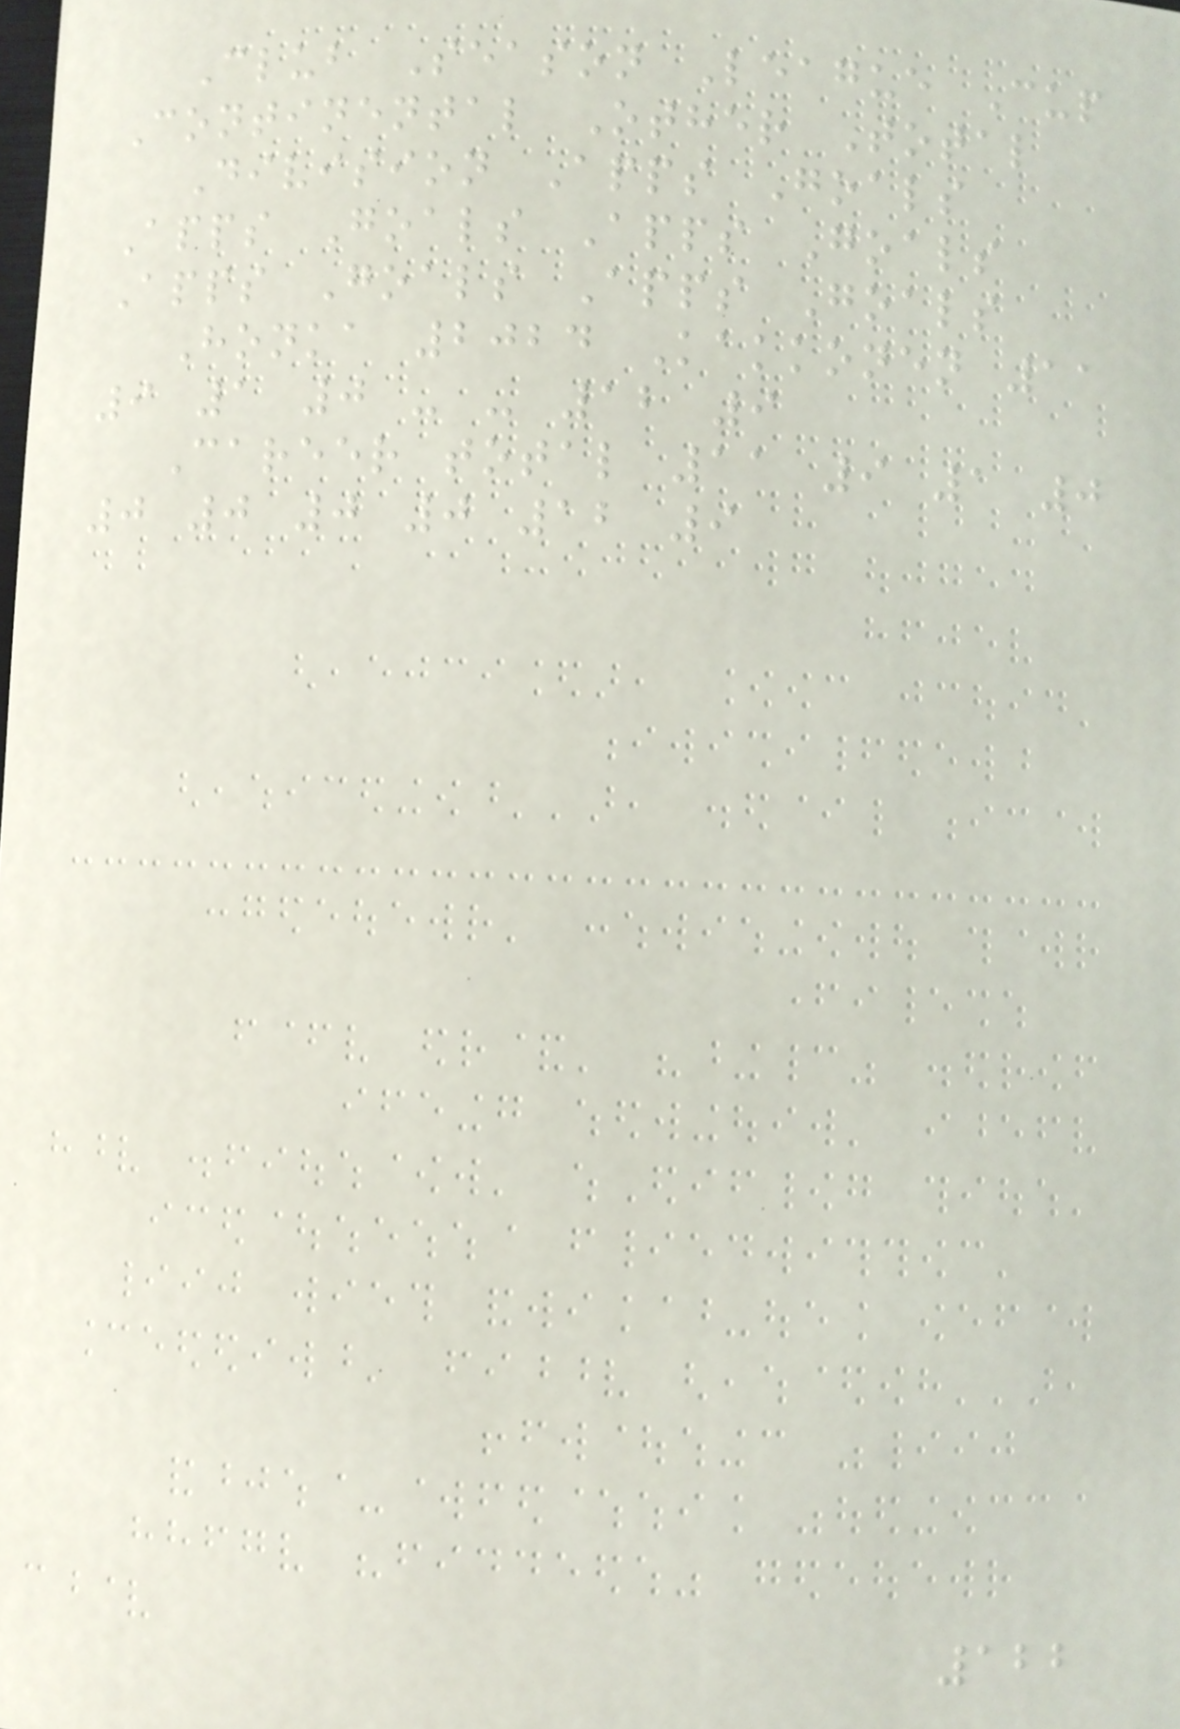Club Season League Cup
Continental Other Total
Division Apps Goals
Apps Goals Apps Goals
Apps Goals Apps Goals
Honka 2024 Kakkonen 11
9 1 0 - - 12 9
Career total 11 9 1 0
0 0 0 0 12 9
122
